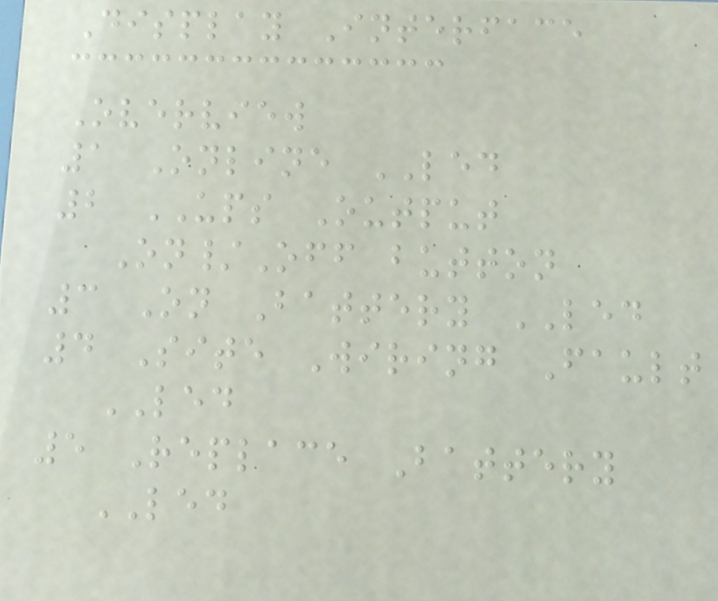Display Interface
Overview
1 Online LED
2 UPS Output
On/Off button
3 On Battery LED
4 Site Wiring Fault
LED
5 Replace Battery
LED
